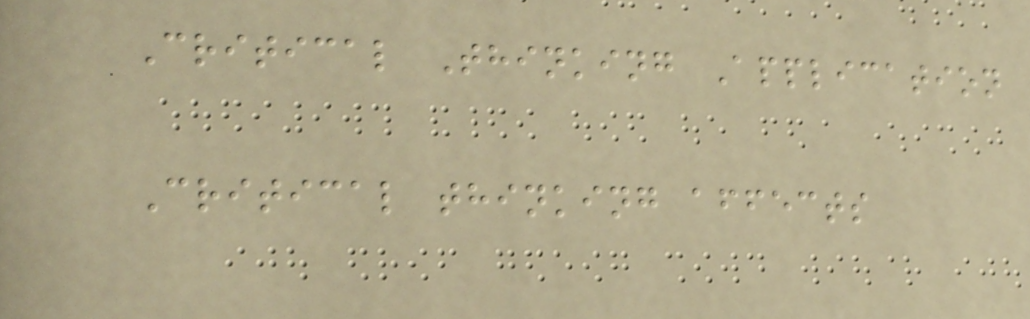Critical Thinking Application
Critical thinking affects
